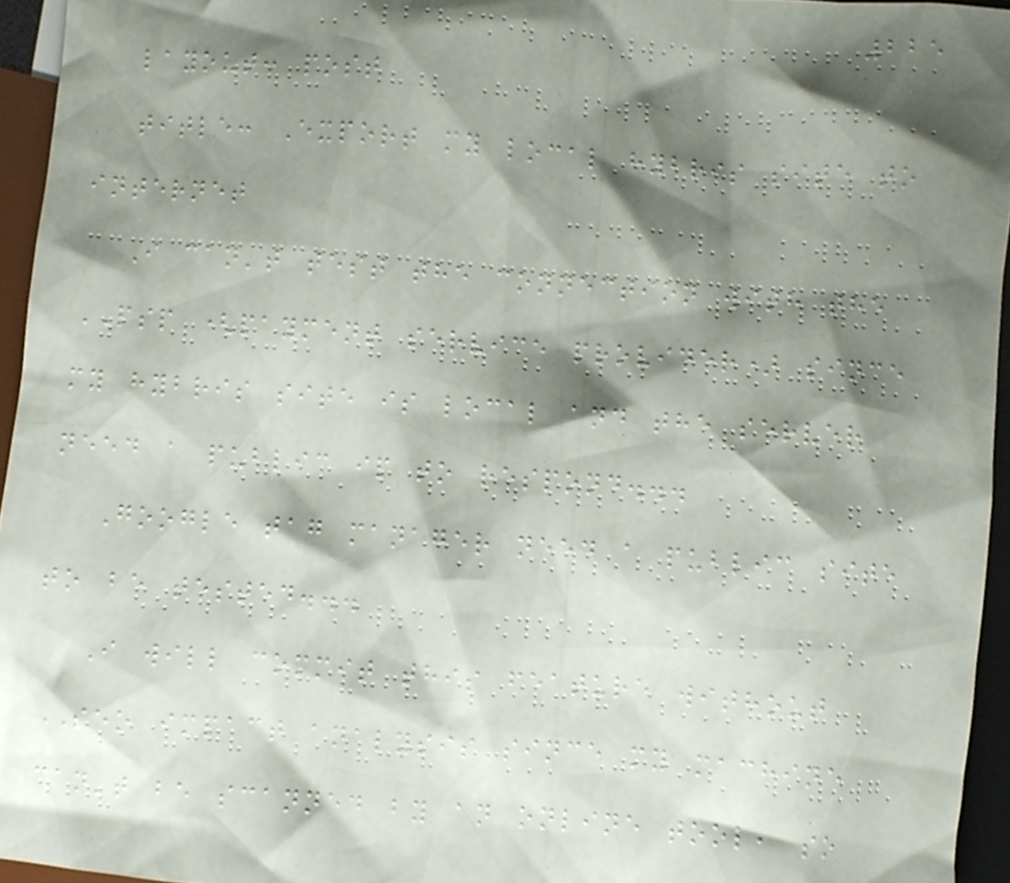225
layout: post
title: Export my local hybris site to
internet
I can't test the connection with the
PSP (payment service provider) since
my hybris site is local and the server
need a public ip to respond...
Google tag manager need a public site
to be tested...
I will commit this feature without
SEO impact analysis since my machine
can't be scanned by an online tool, so
